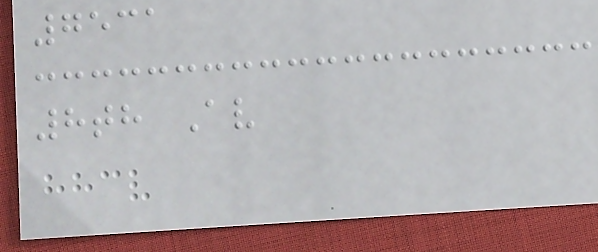7531
8th Av
